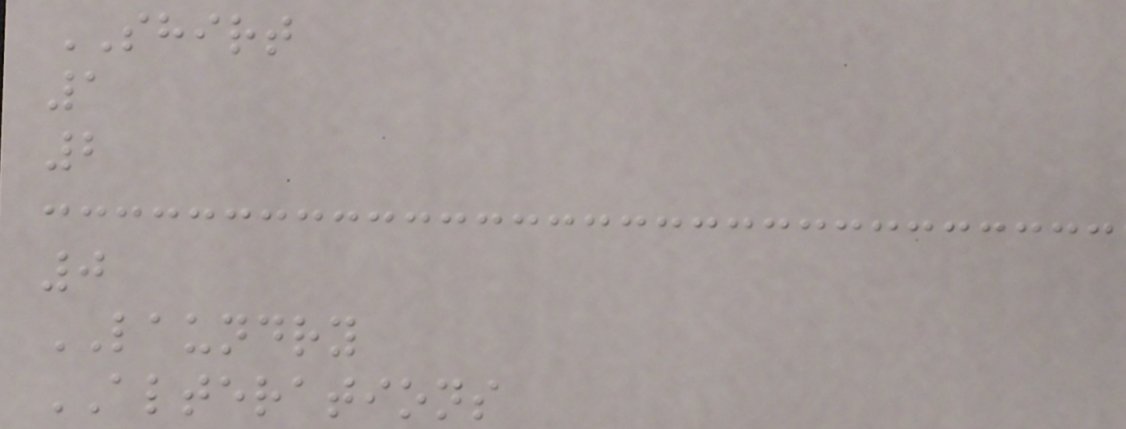SHIRT
1
2
0
LAUNDRY
ALTERATIONS
